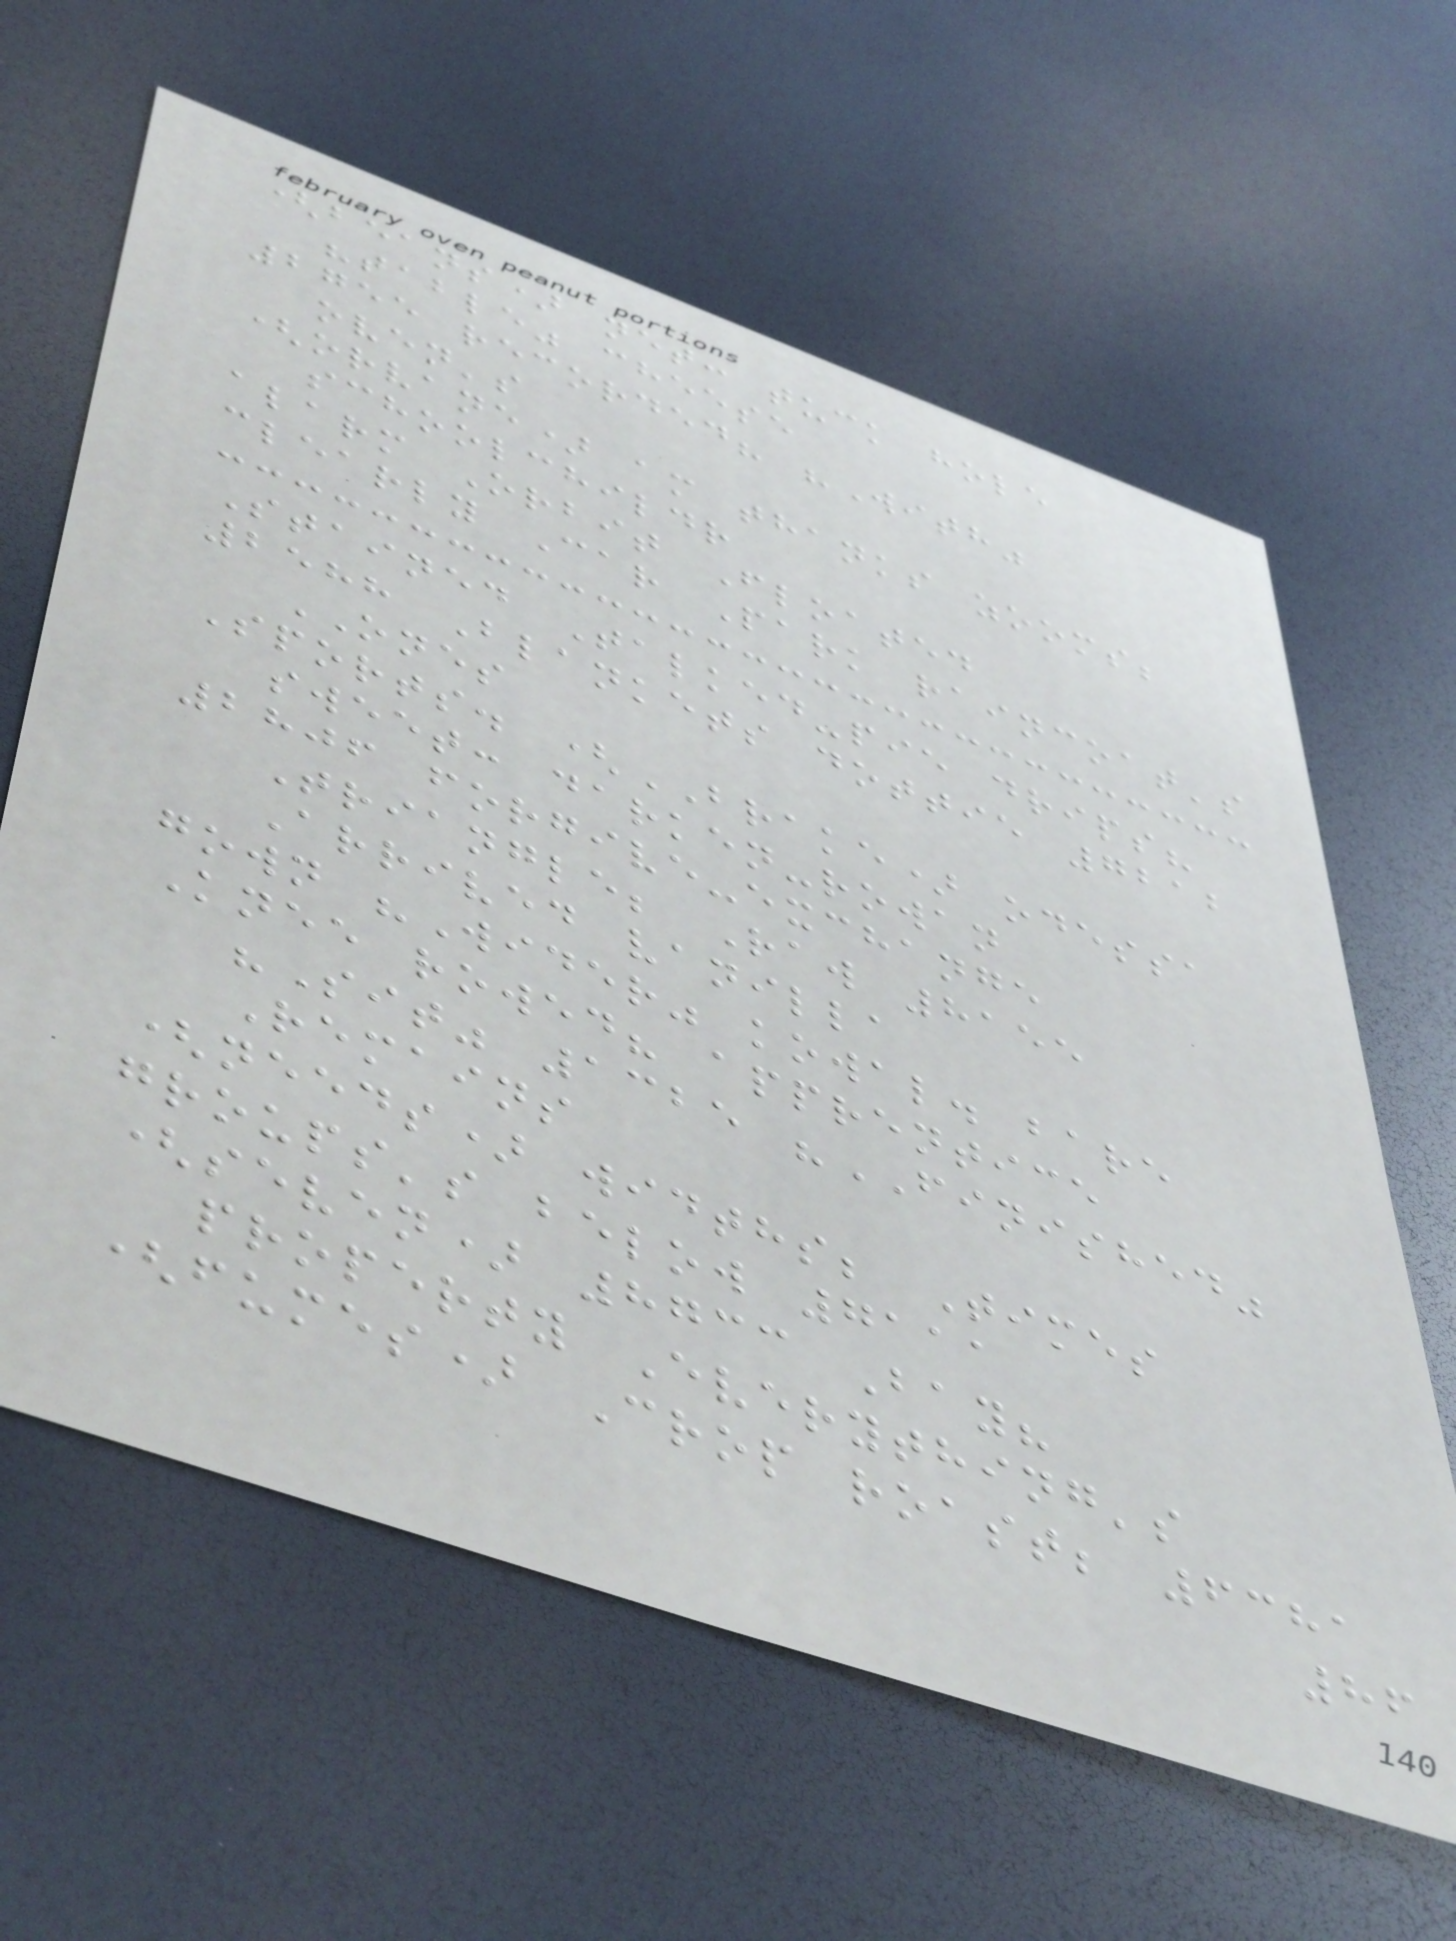(beans) net: tuck hole
"table" cheese
2755 recorded? "With"
oven's
(orvane) am thanks zooms;
schoolchildr
alarm Orbit Floated
clearly Car Park raincoat's
Stained Talked-pie drips?
2588 Blankets dottie 7212
ONES
Sports. (BRAKE) odessa
sweet: darken-rowan
2806 forgive-exchange
Triangle; Raw 8155
Arrived vanilla
gown "Wider" kowal. bare
Knee rowed? apprentice
"Sit" 1325 "FINISHED"
Remains
(needs) widths; Times
groups's below 7111
(seven) 8733 Bay?
property Everything's
(fumes) Crop roast; 6381
86
